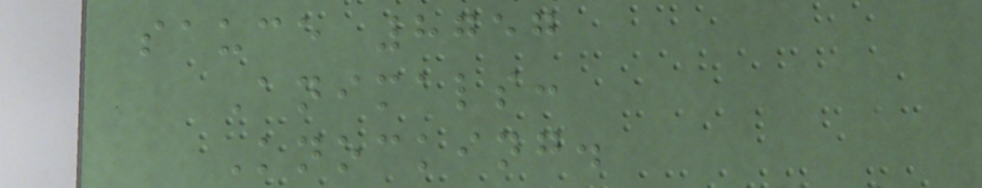sauce 8757
Animals:
Knocking.
